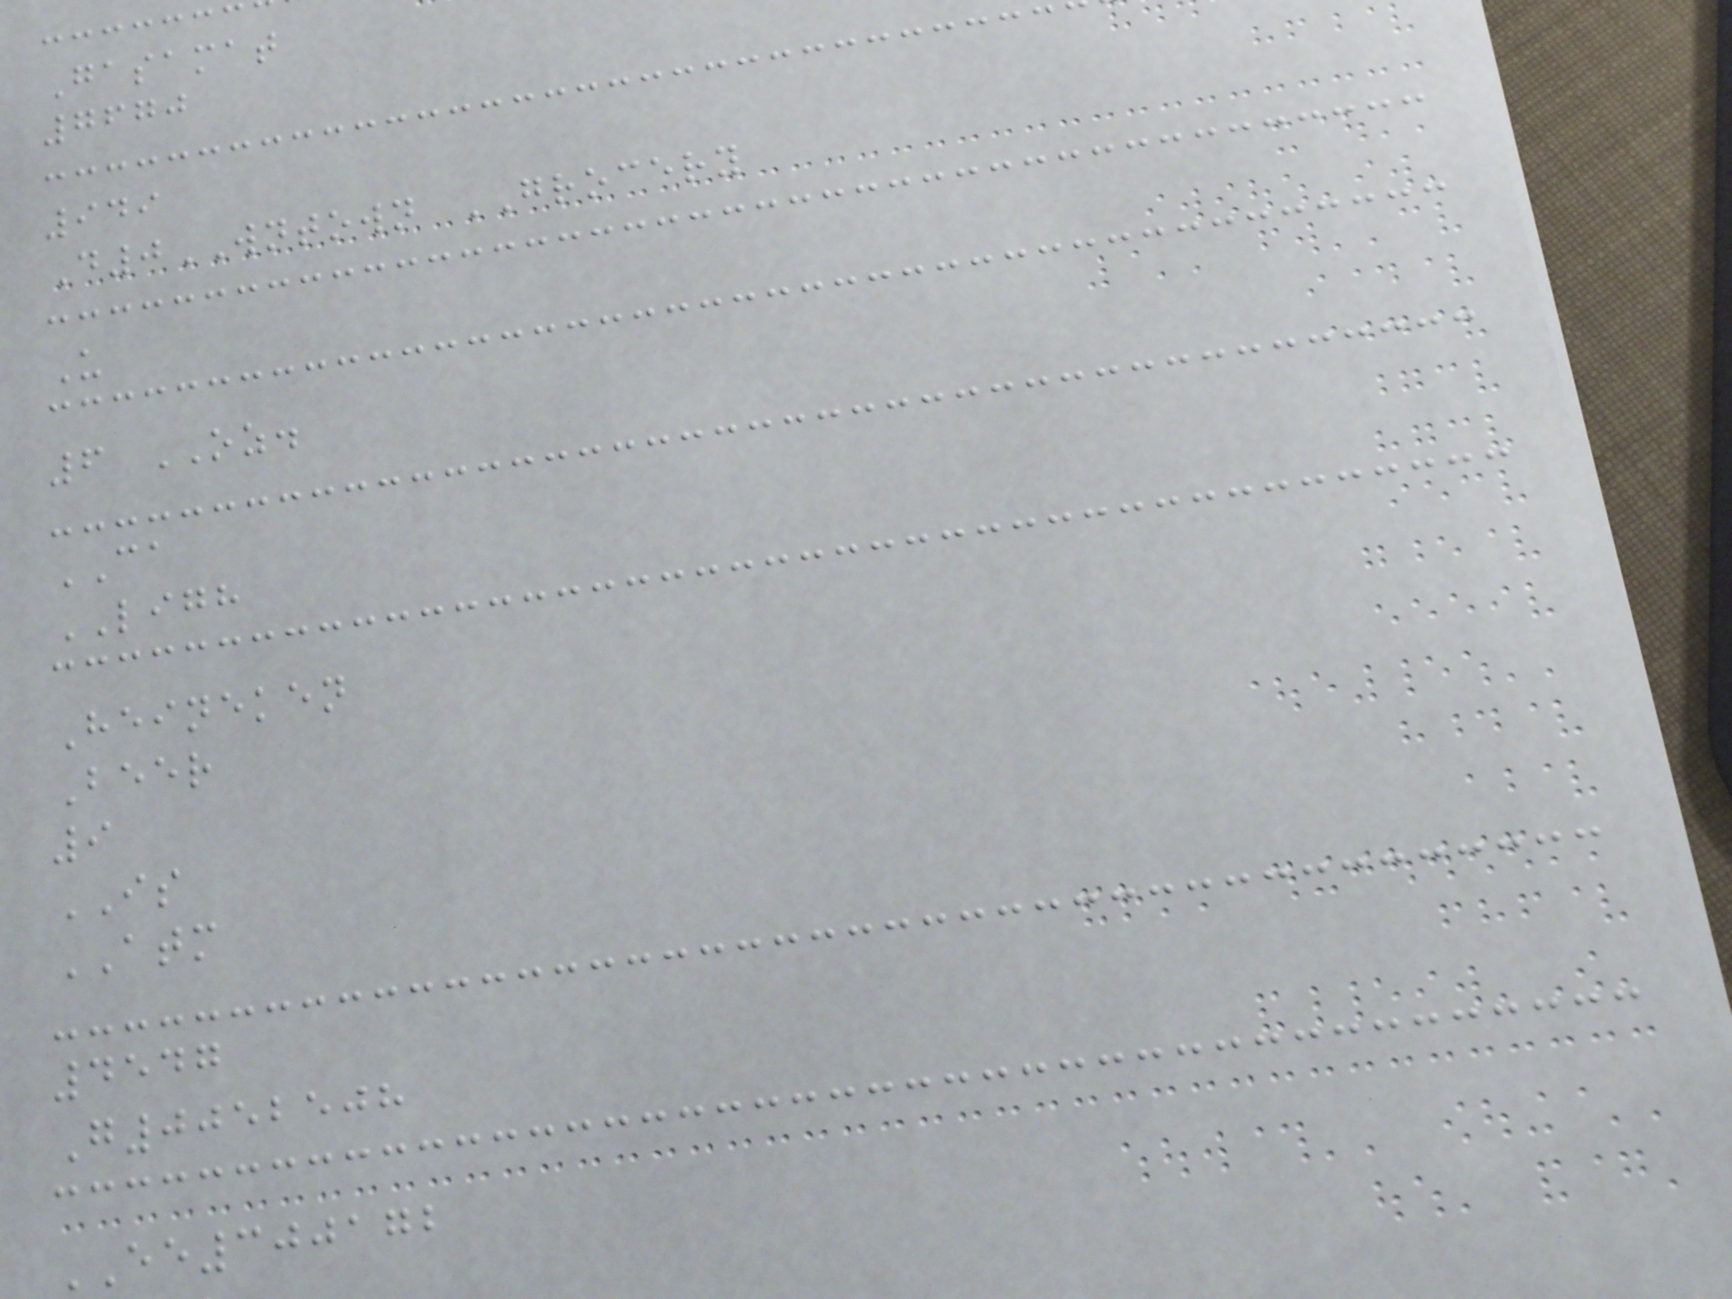Gasamat
7670
949
D0WNTOWN GROCERY
U
6 OZ.
CA
LIGH
Heineken
Beer
9
IS
ATM
4547
G0052508
EE300172
